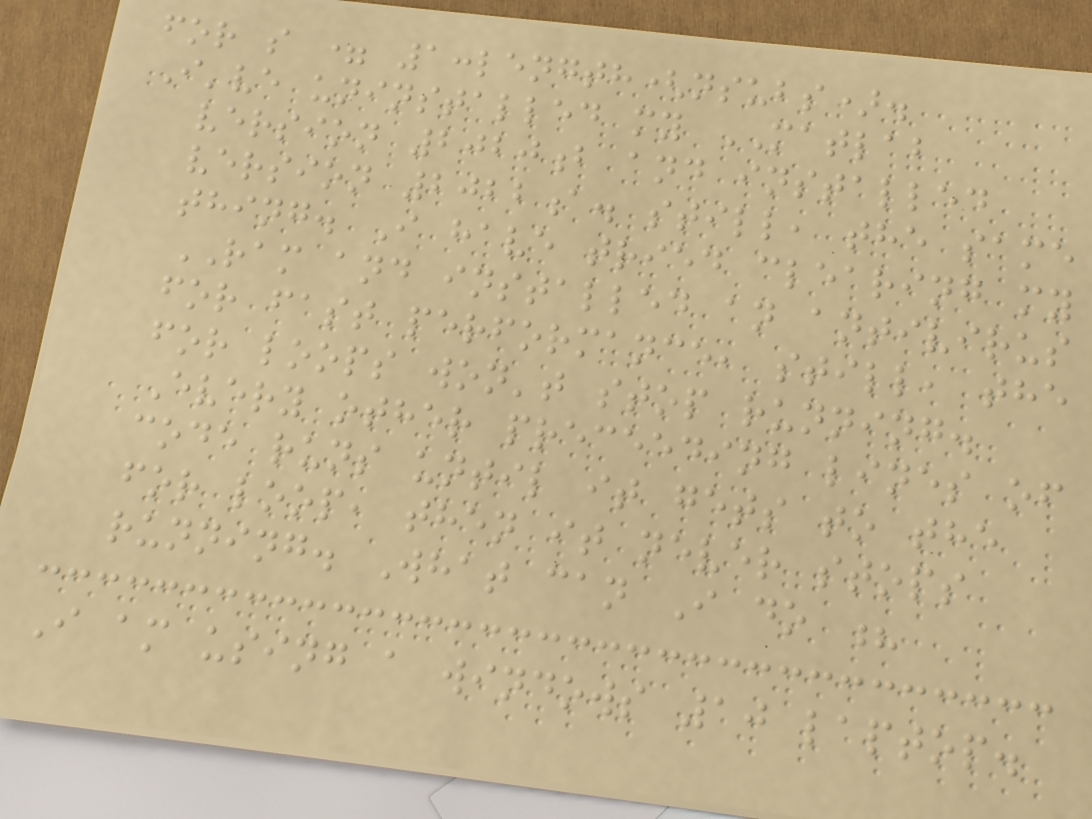for s = 1:length(nsubs).
I've uninstalled my MATLAB
version 2020b and installed
version 2022a. still, the same
thing. I have tried clearing my
RAM and installed an antivirus
for fast performance, still, the
for loops won't stop running.
Every other preceeding lines of
code runs until it gets to the
for loop, then it never stops
running. What can I do ?
I am using a windows 10 laptop.
